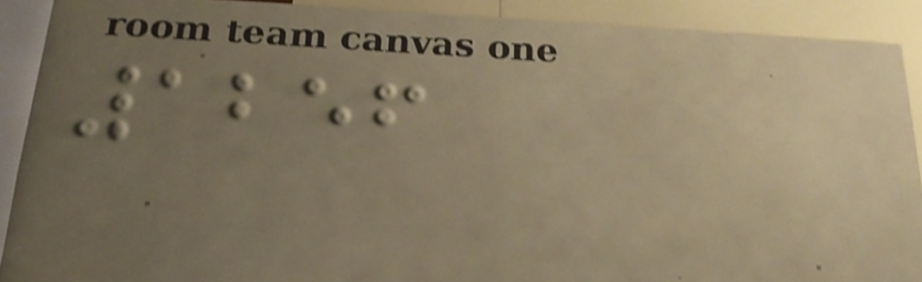1256
